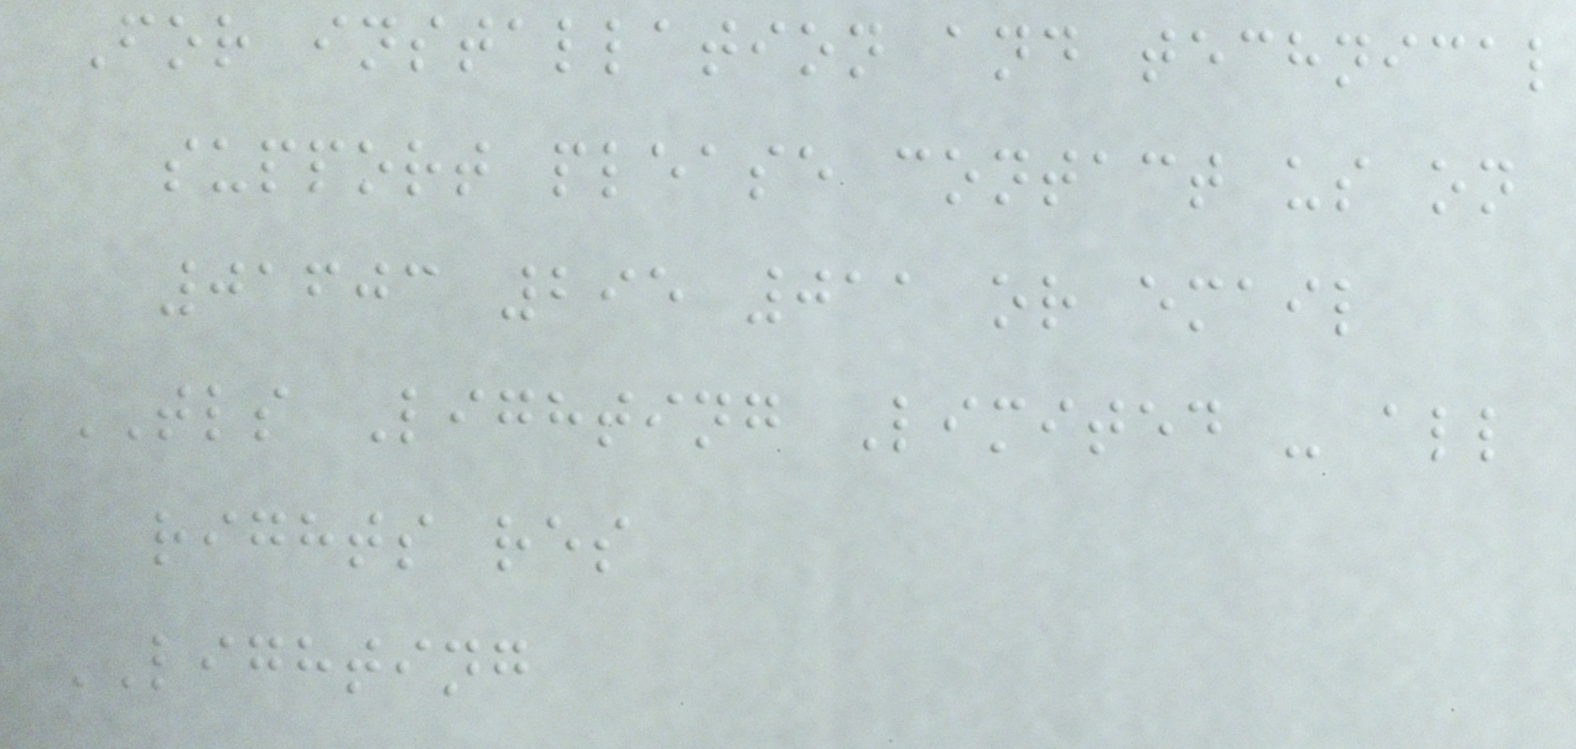For installation and technical
support please contact us on
01603 295 011 or email
TLS Lighting Limited - all
rights res
LIGHTING
